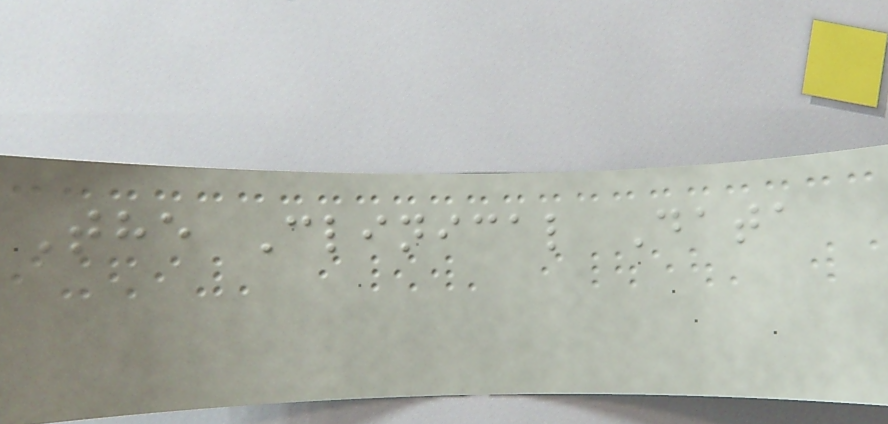The Clinical Data
